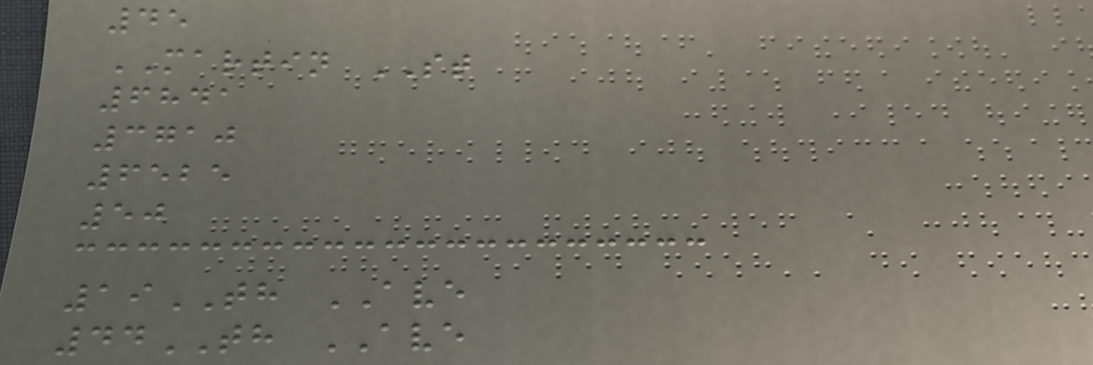45
MARTIN ST
6841
3710
6525
50
19TH AVE
44TH AVE
